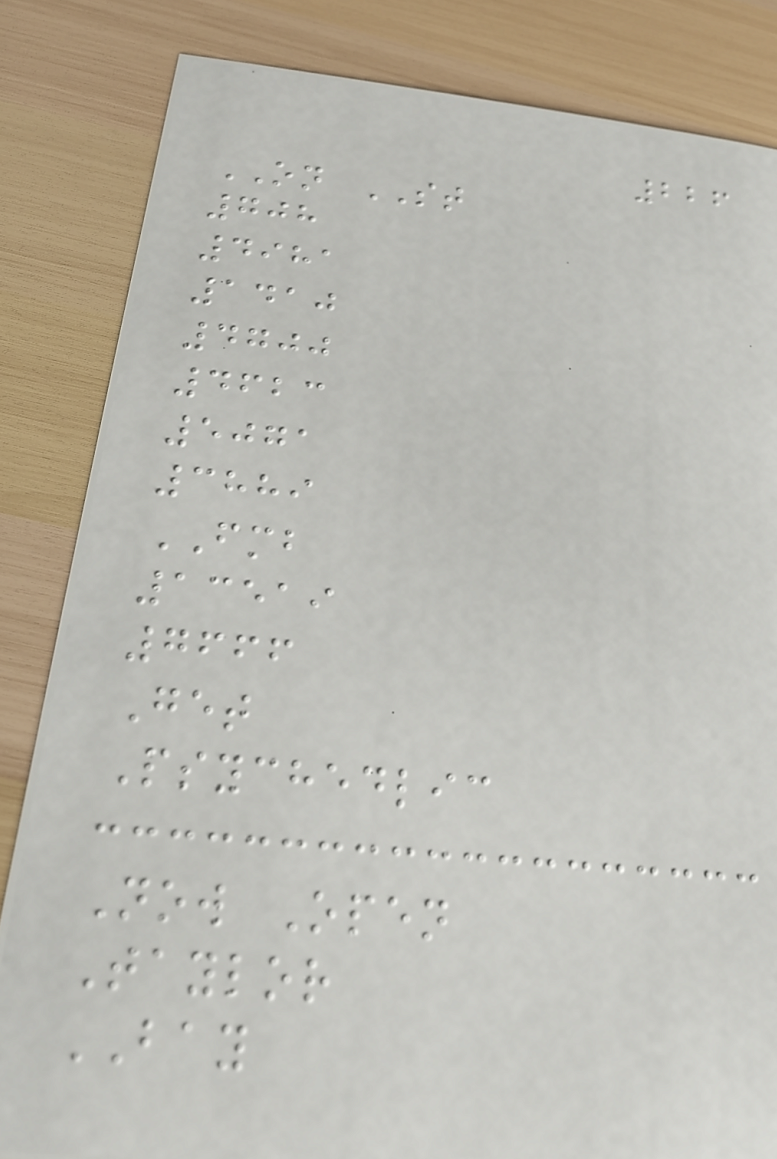226
ON ST
708
4981
1410
4700
4623
5071
3889
FMB
13519
7666
Get
Psychedlic
Now Open
Taylor
BAY
